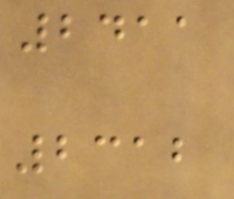2411
2312
